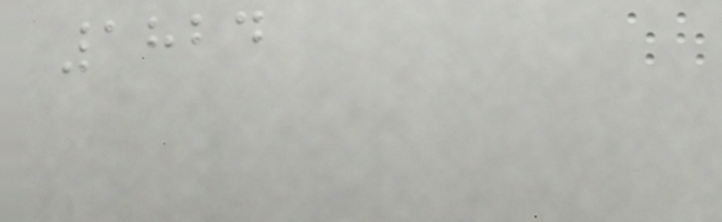1824
